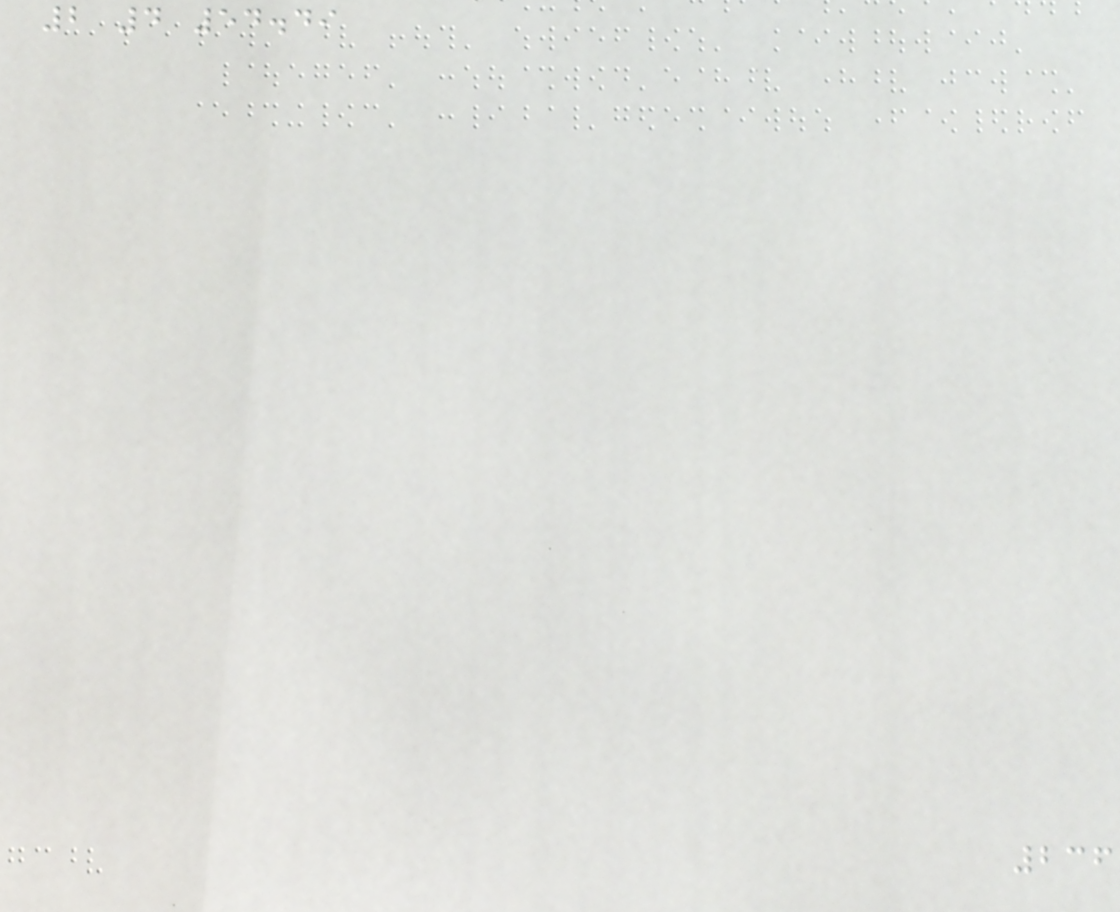2 4 54.49
236
